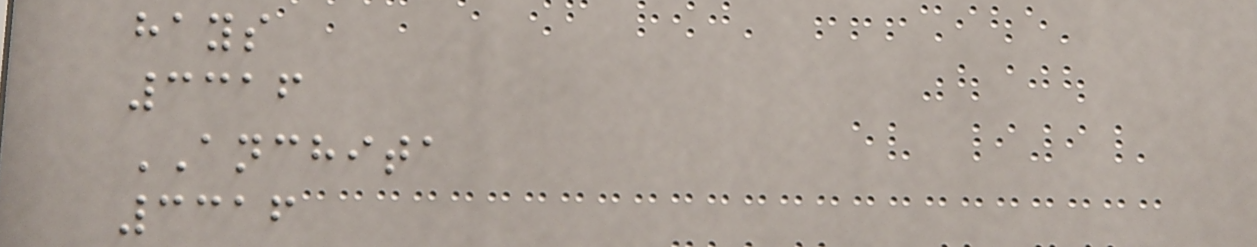hays
3316
ANCHITA
3316
